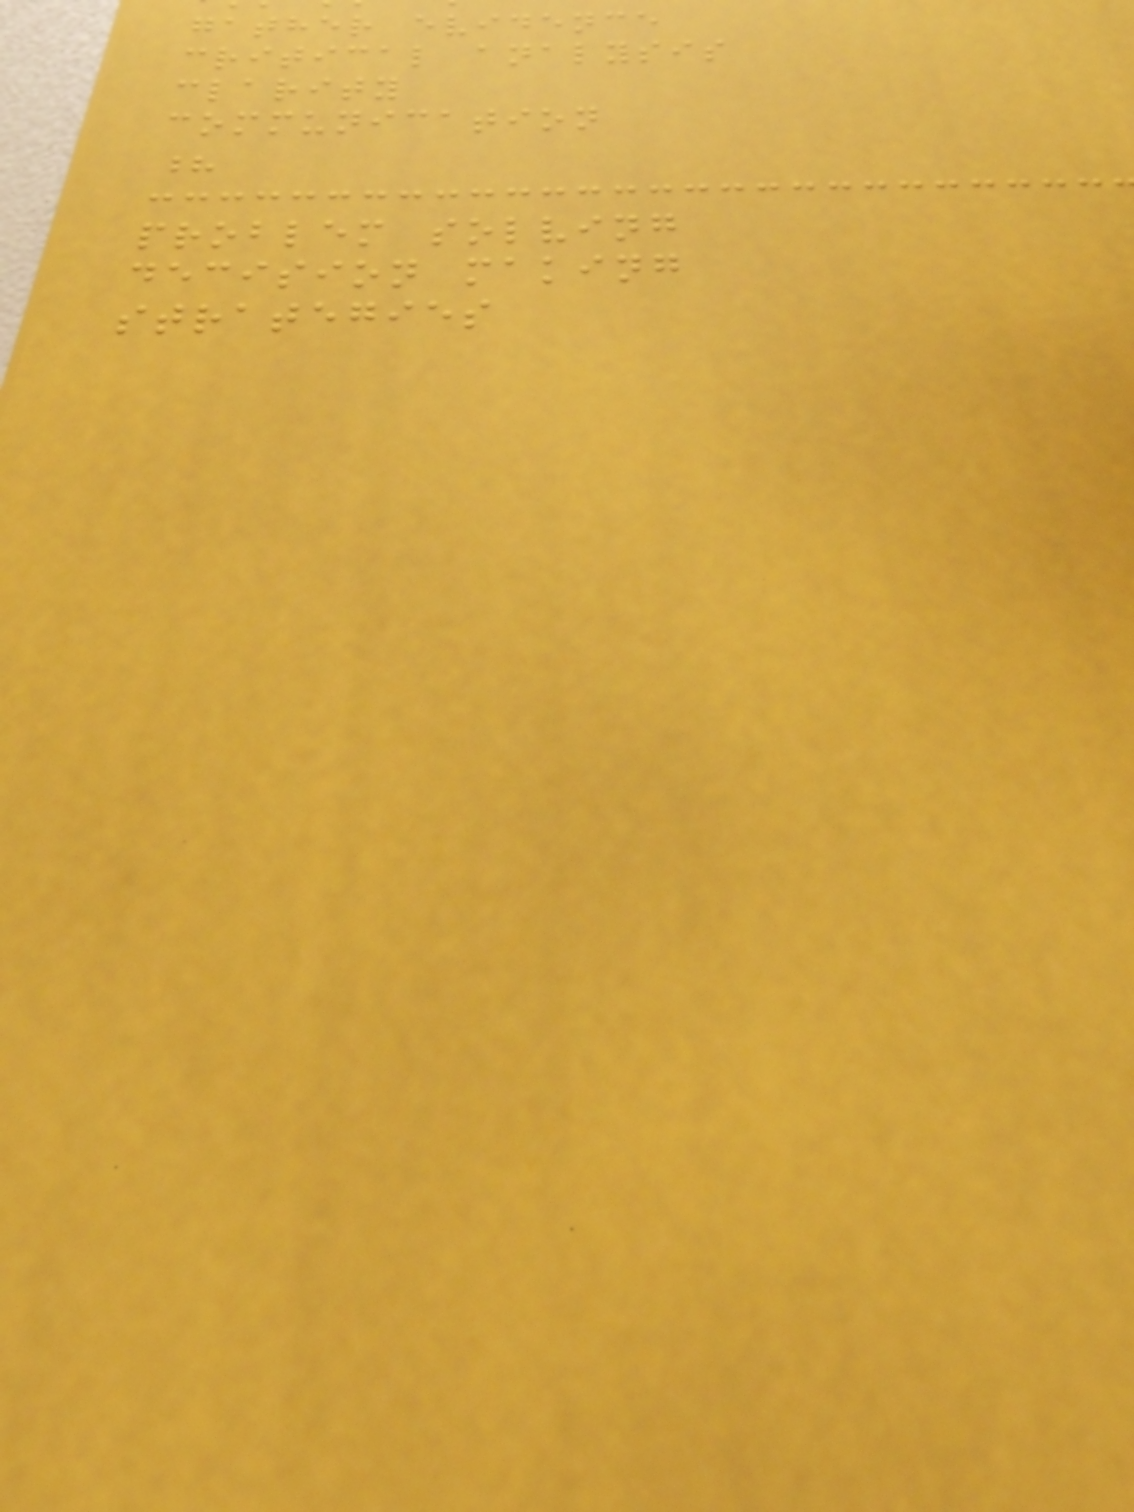gather evidence
critical analysis
clarity
communication
?
problem solving
decision making
strategies
